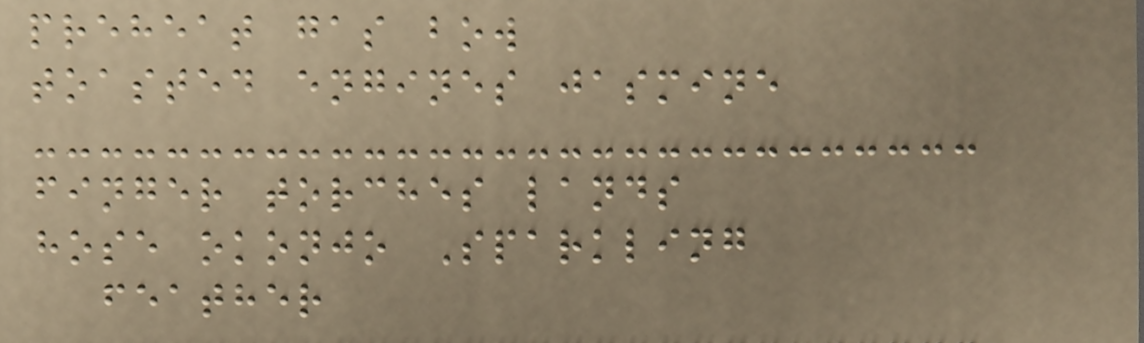preheat gas bow
toasted engines jasmine
finger torches lands
hose okonjo Sparkling
feather
